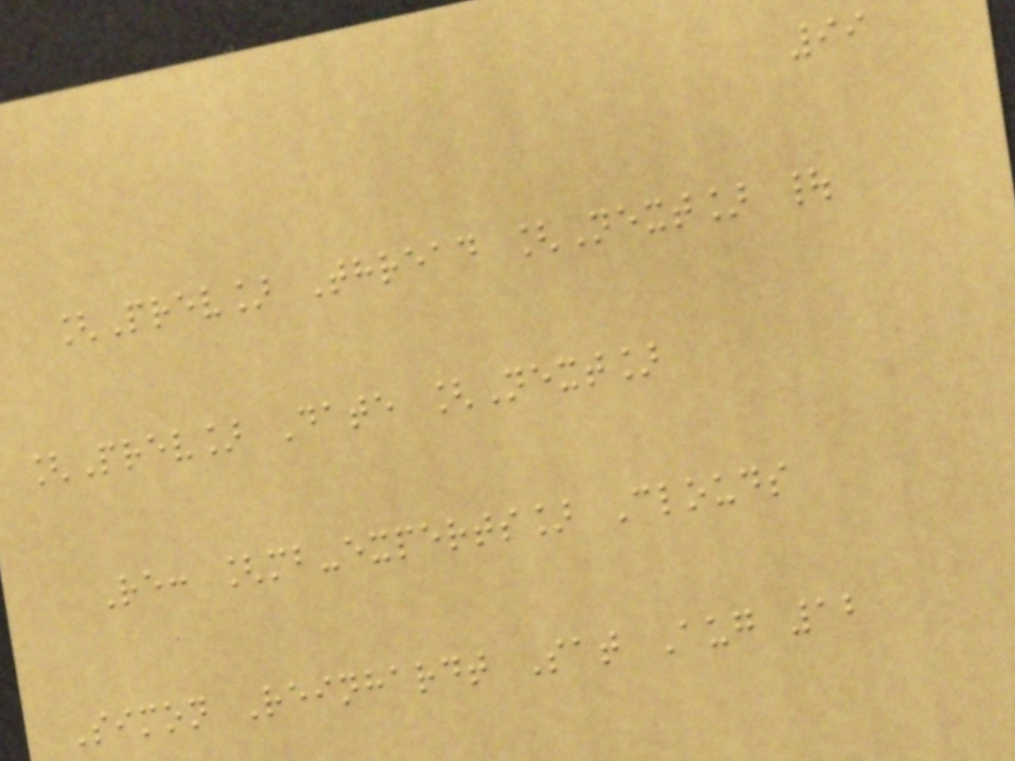99
[Prev] Thread [Next] |
[Prev] Date [Next]
Re: [mb-experts] Clouds
Simon Reinhardt Sat Aug 12
